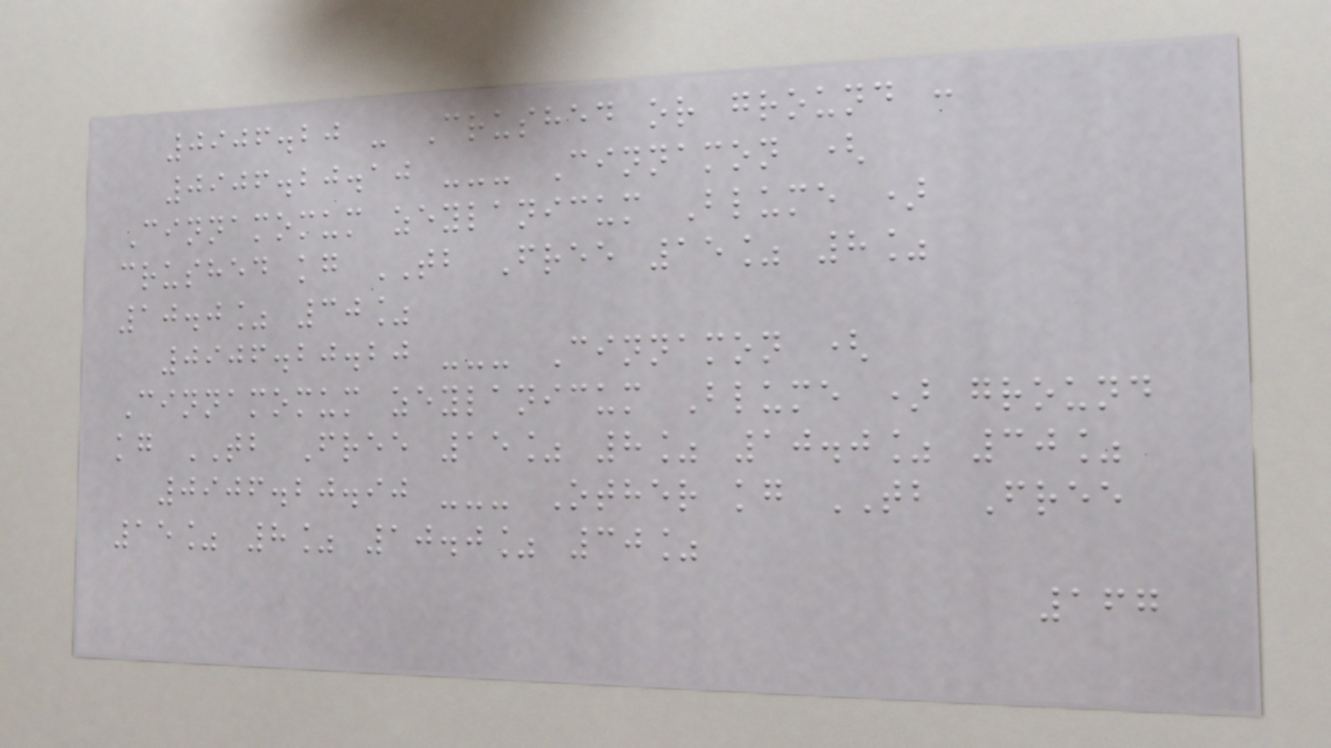0906.20 - Crushed or ground :
0906.20.10 --- Cinnamon (
Cinnamomum zeylanicum Blume )
crushed kg TB Free 15% 8%
10.0% 30%
0906.20.20 --- Cinnamon (
Cinnamomum zeylanicum Blume ) ground
kg TB Free 15% 8% 10.0% 30%
0906.20.90 --- Other kg TB Free
15% 8% 10.0% 30%
167
